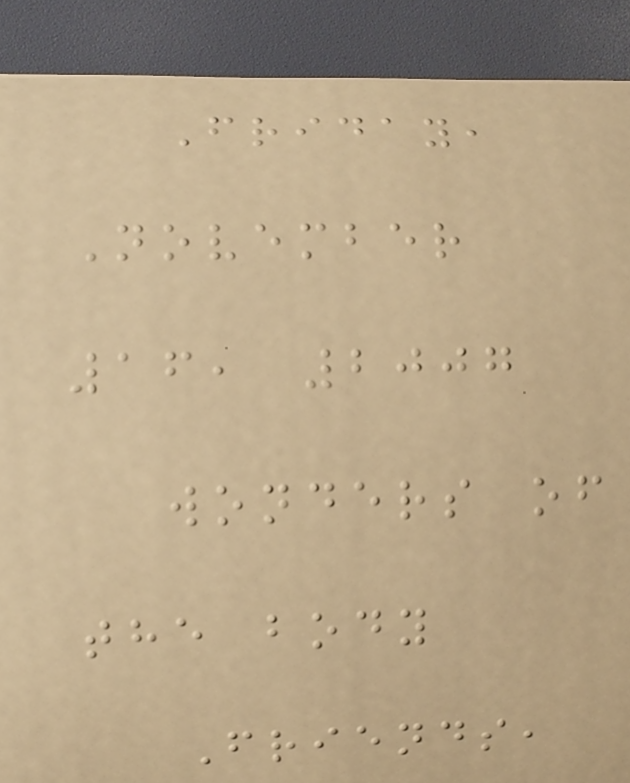Friday,
November
16, 2007
wonders of
the body
Friends,
